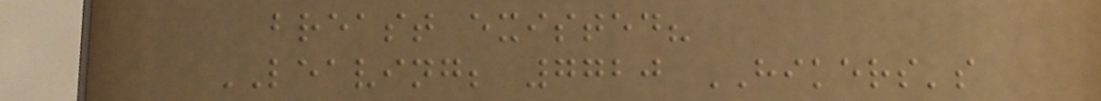breast existed?
LEAVING; 7720 HIKERS's
